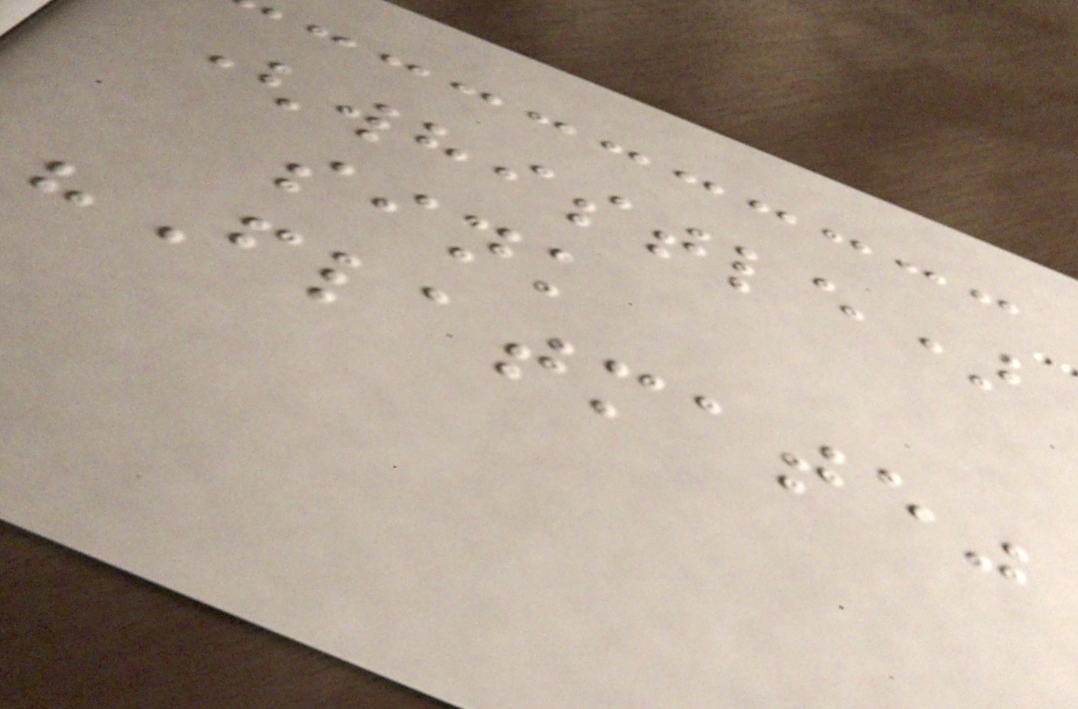(whistle)
sink
"Flatmate"
